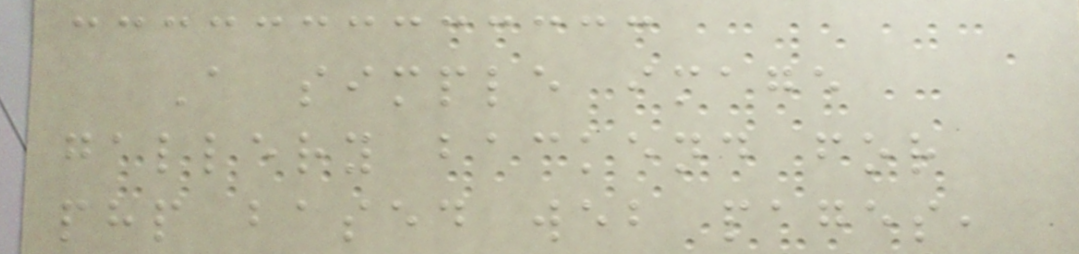A simple image
gallery backend for
php based web pages,
